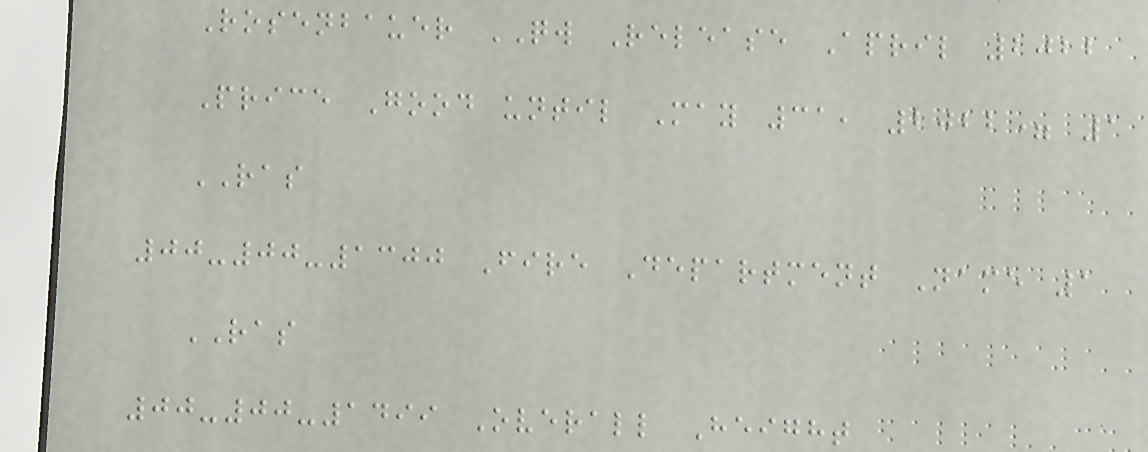Rosenbauer QW Release April 2022
Price Good until May 31, 2022= 1
RAS
00-00-1300 Fire Department Name 1
RAS
00-00-1499 Overall Height
